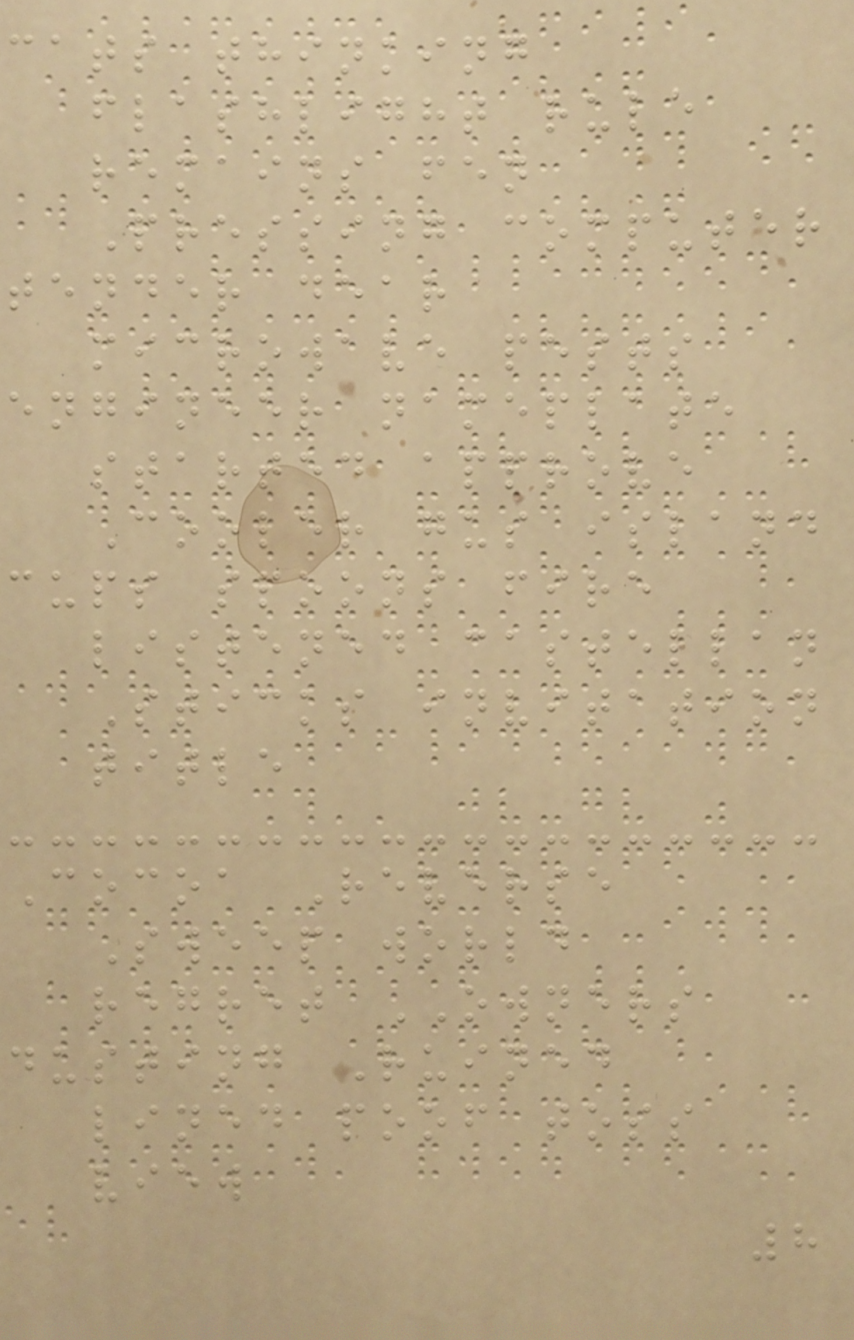cats thinking
flashlight rule
remains fen
Pressing computer
tender dear
microwave pests
engineer nameplate
started approve
Cooler gus island
cups spoons fire
listened castellan
Sticks invitation
title
Cocoa Reverse
Sweep world
regret OWNERS
dusting Ruined
lined poof toss
view
8
